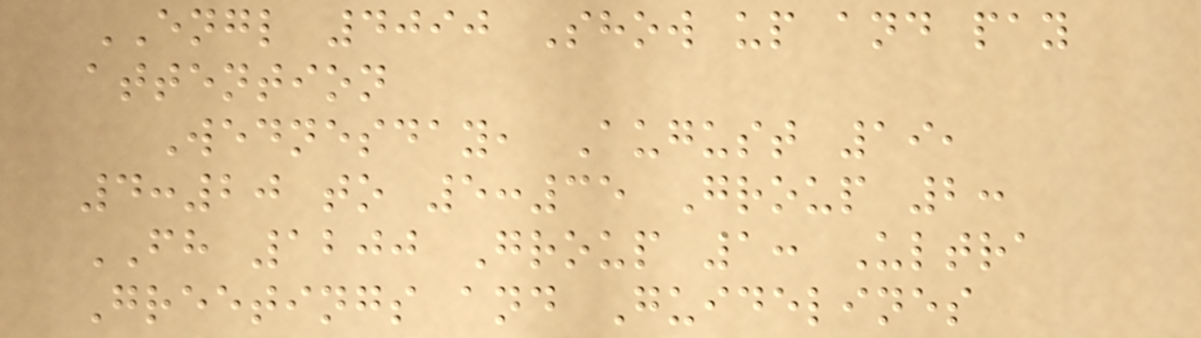ENGL 4090 Show up and pay
attention
Wednesday, August 19,
4:20 to 5:35 Group 2:
FH 1200 Group 1: Ultra
Greetings and Guidelines
